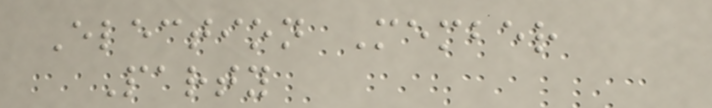Election Member
Party
